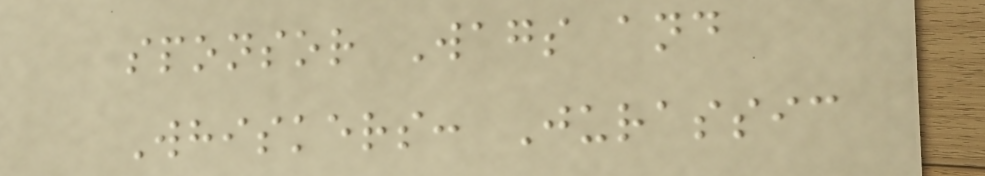sponsor Wags and
Whiskers: Jurassic
